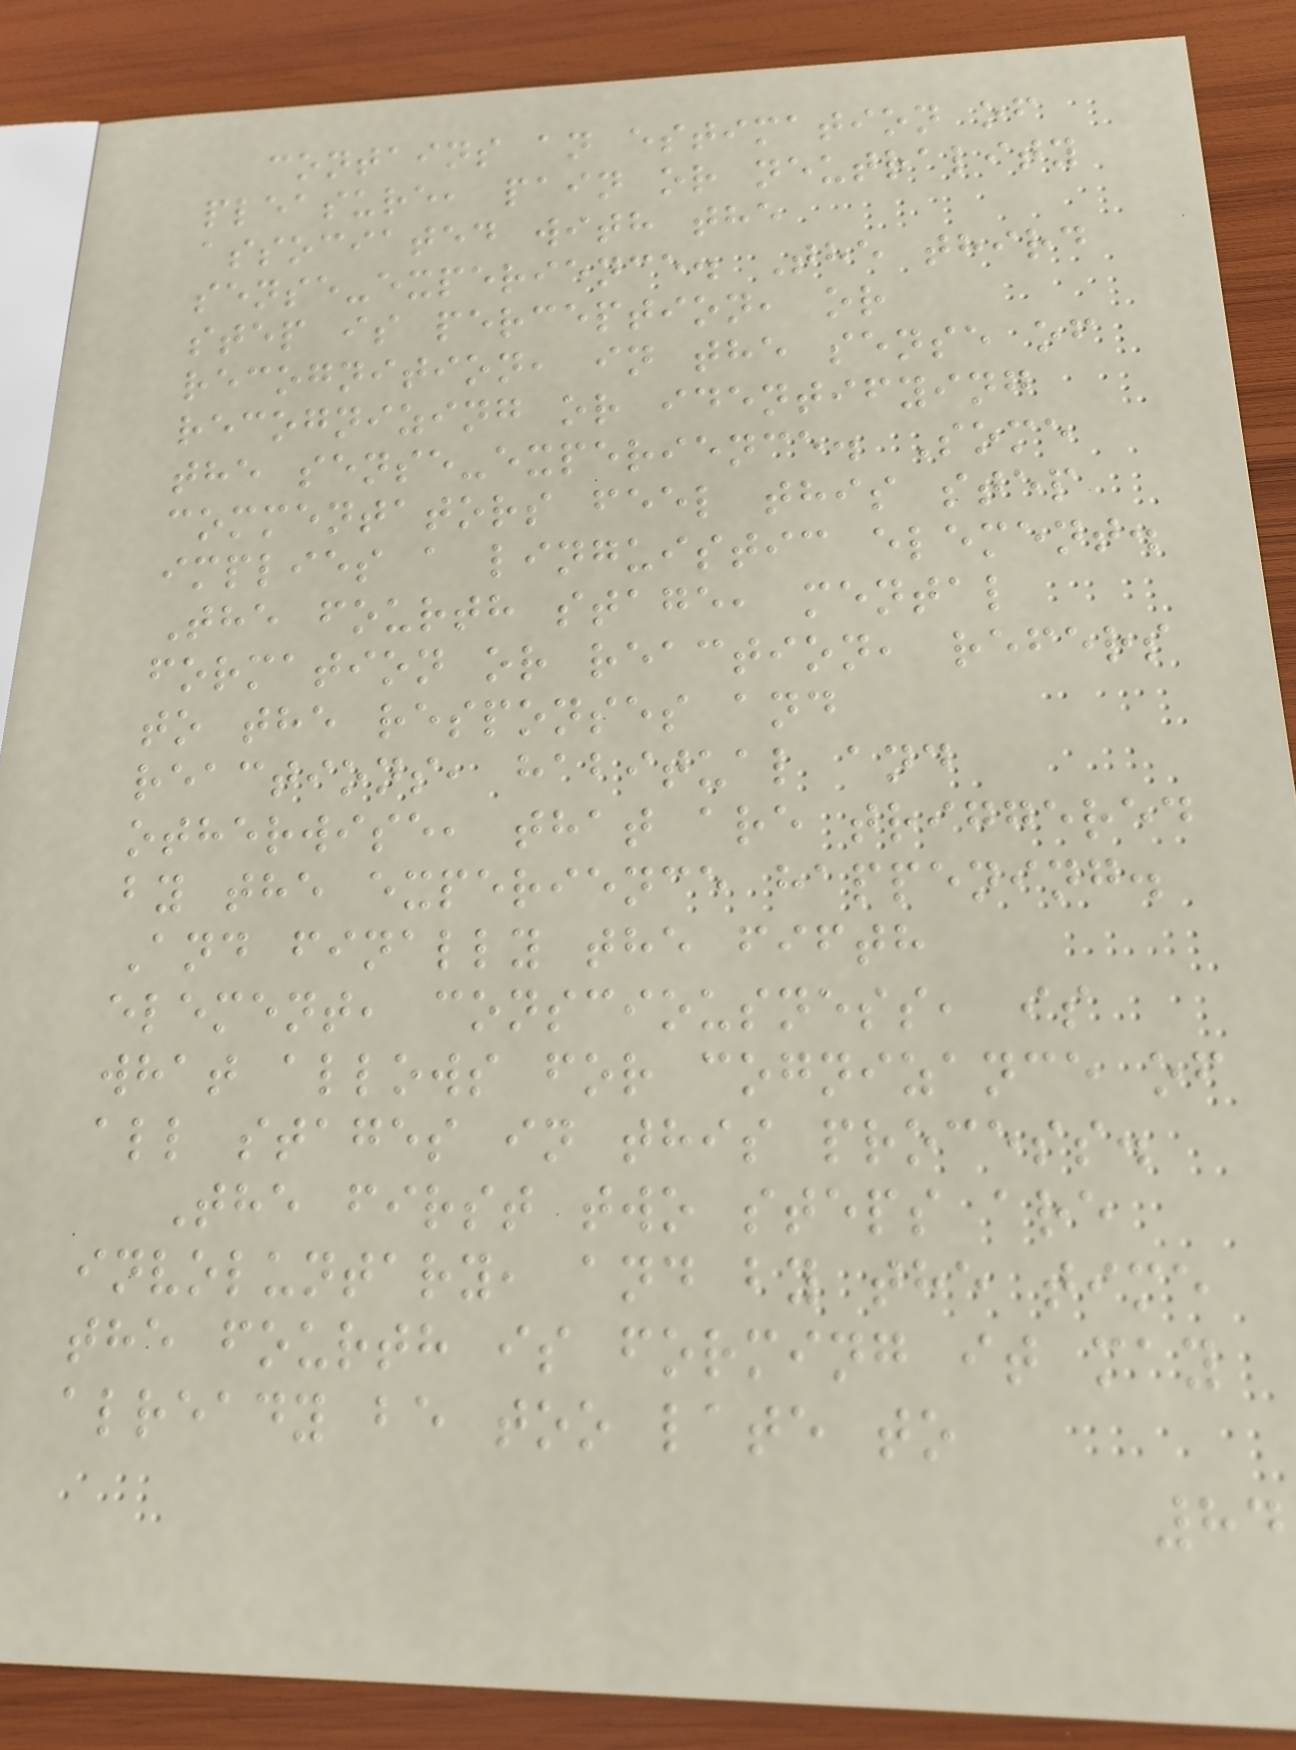contains an estimation of
pleasure, pain or neutrality
associated with the
sense-experience. The third
step is perception, or
recognition, in the sense of
recognizing or identifying
the sense-experience. Some
commentators feel this step
implies a linguistic element.
The fourth stage, mental
formation or reaction, refers
to the responses and
reactions, habitual and
otherwise, that are triggered
by the experience happening.
And finally the fifth
element, consciousness, is
what allows for cognizance of
all stages in this process.
The first two steps are
involuntary, and by the time
the fourth is forming it may
already be too late to
84
